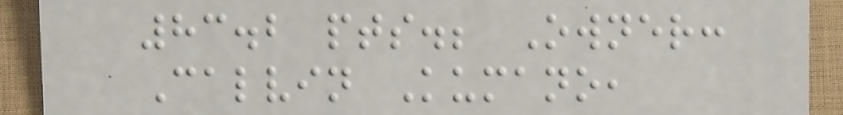83.2 pts.; Owner:
Calvin Kumano,
